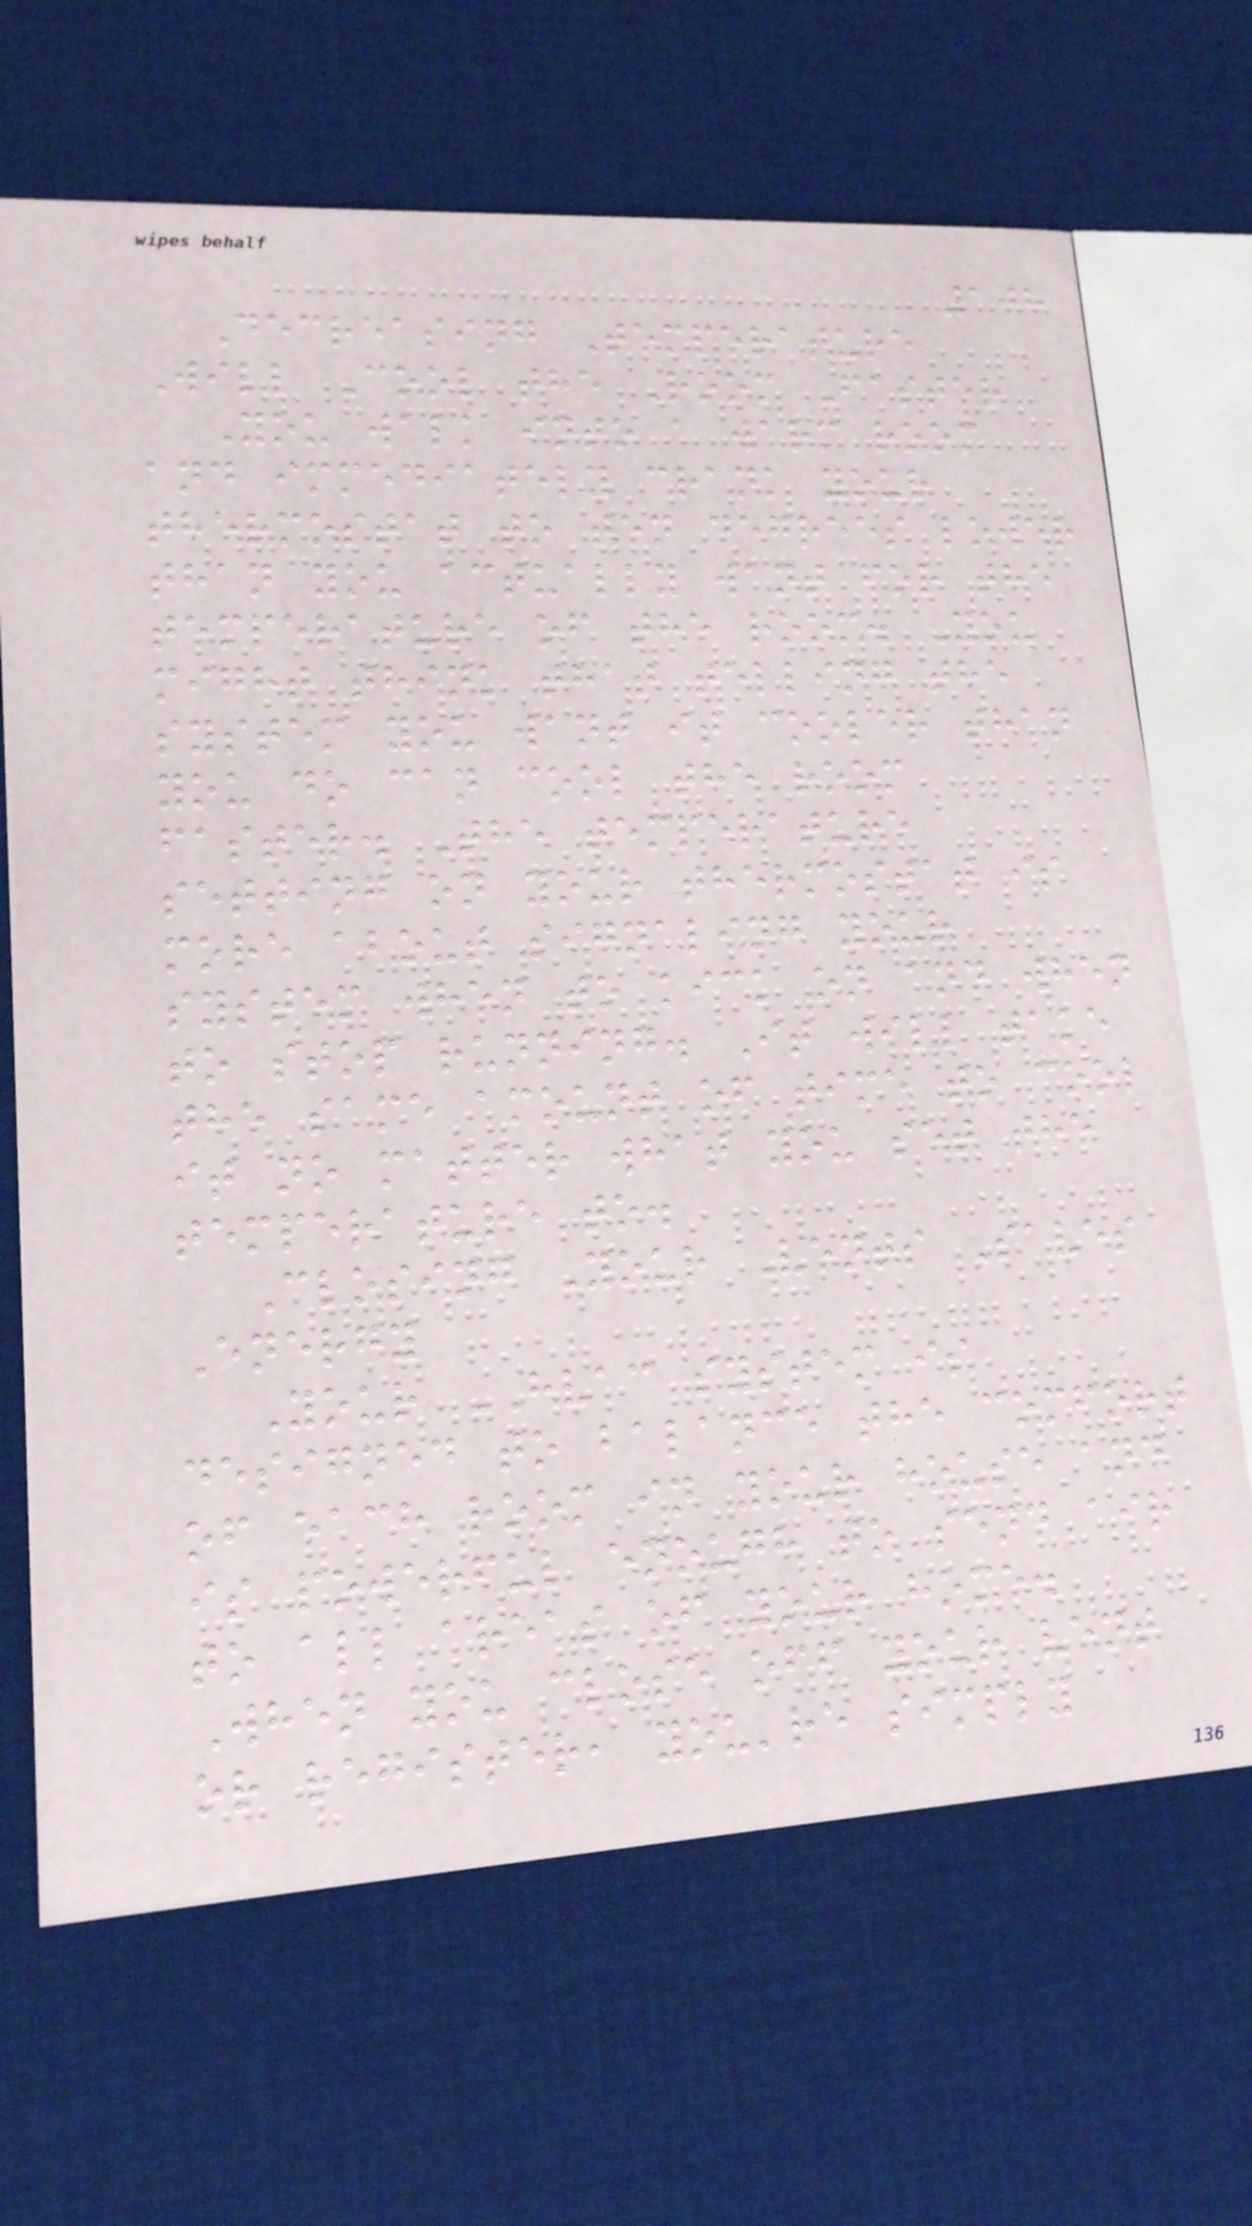108
Decreasing Temperature
Will Cool the Room Faster
You walk into a warm room
and immediately crank your
thermostat to ten degrees lower
than you actually want for the
temperature of the room. You
might think that telling the
system you want it cooler than
you do can cool the room
faster. The temperature
setting on your thermostat is
more about signaling your
system when to kick on and when
to stop running. It will take
the same amount of time to cool
it no matter what you set the
temperature to.
Closing Your Vents Saves
Energy
Your HVAC system is
designed to balance the comfort
of each room in your house and
is powerful enough to send air
to all areas of your home.
When you close off your vent
or register, you're simply
